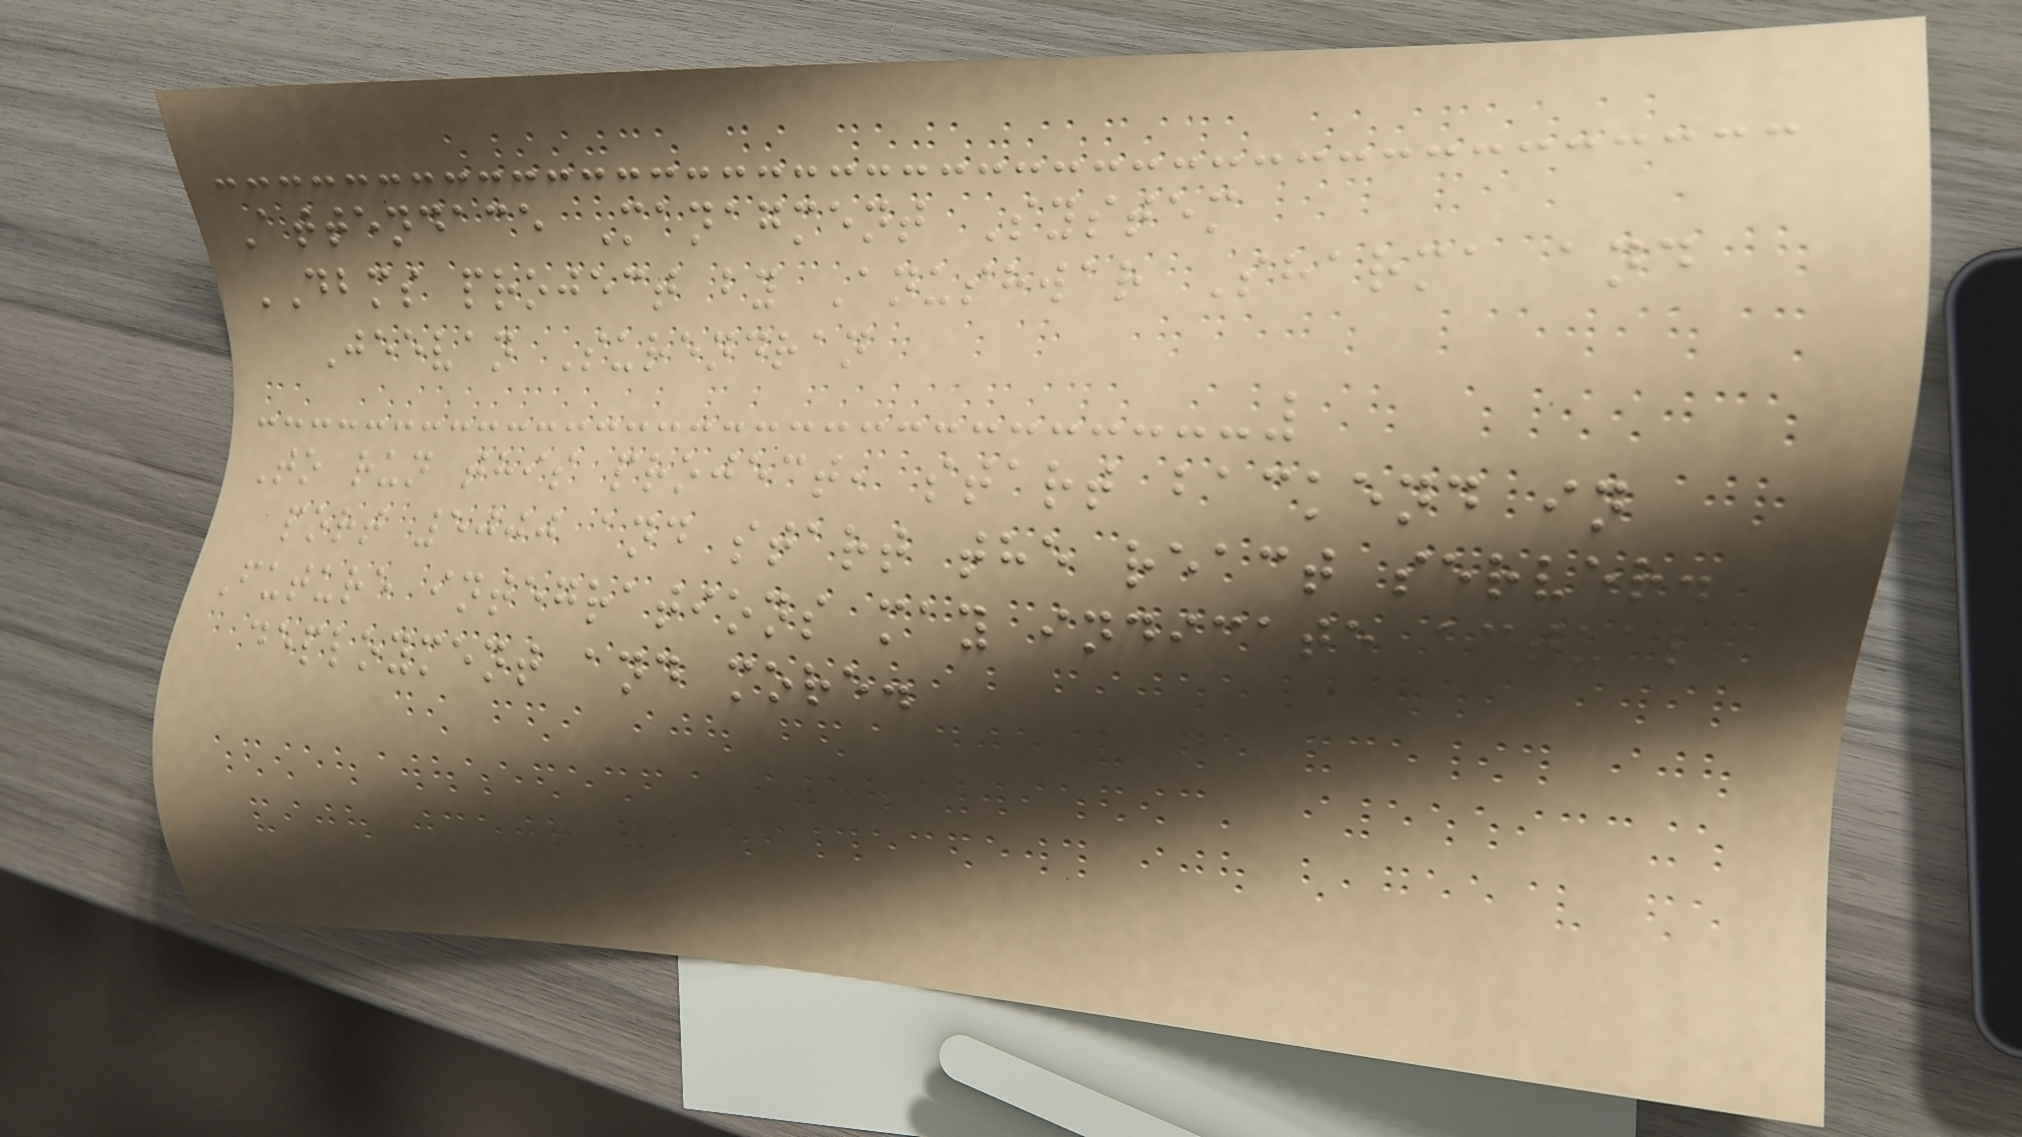Attendace Managment System
DBMS project by Anushwar Sharma and
Jeevan Surendran
To run this project, start backend in
port 5000 and start the react server.
Future integrations may indicate actual
deployment and more.
